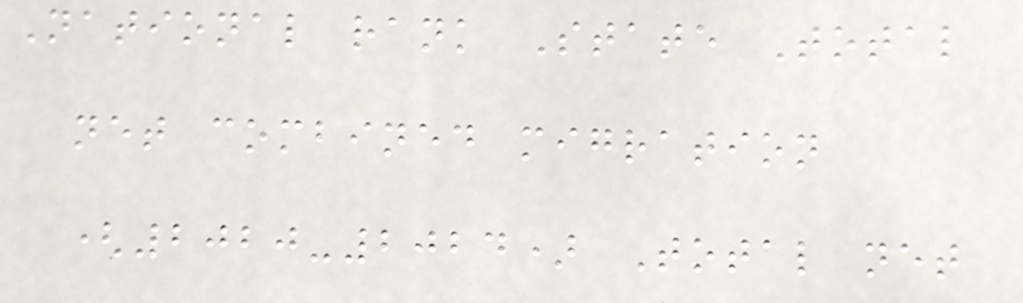National rank State Total
net combined migration
(2020-2024) Total net
